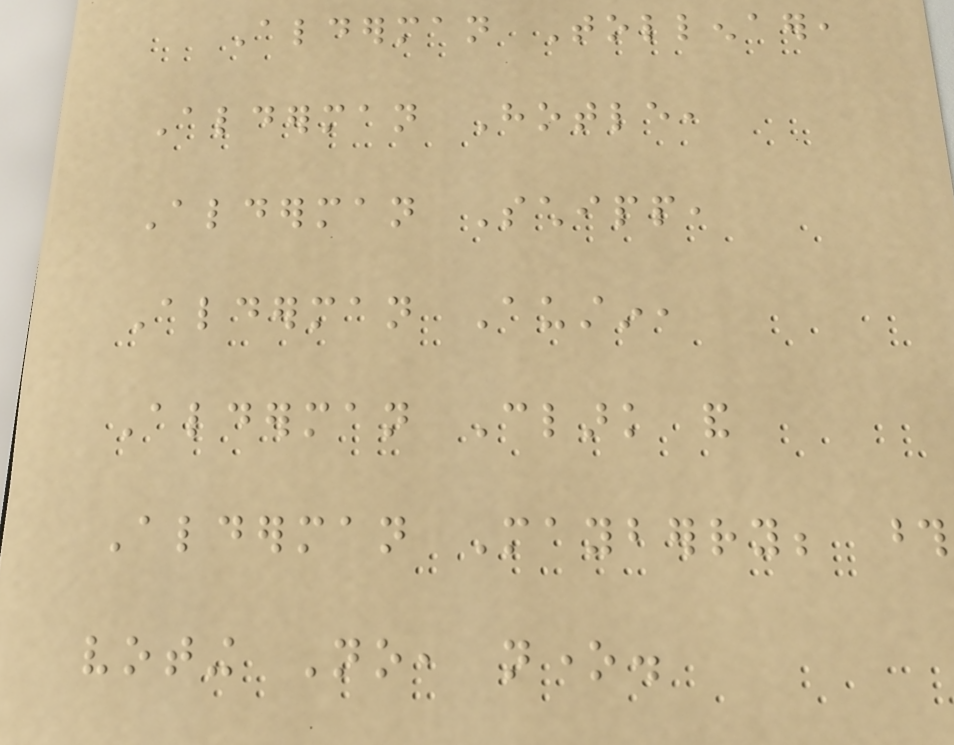Alderman Tollenaer,
Alderman Hotle,
Alderman Schipp,
Alderman Austin,
Alderman Clark and
Alderman Mayberry; those
voting No, none.
